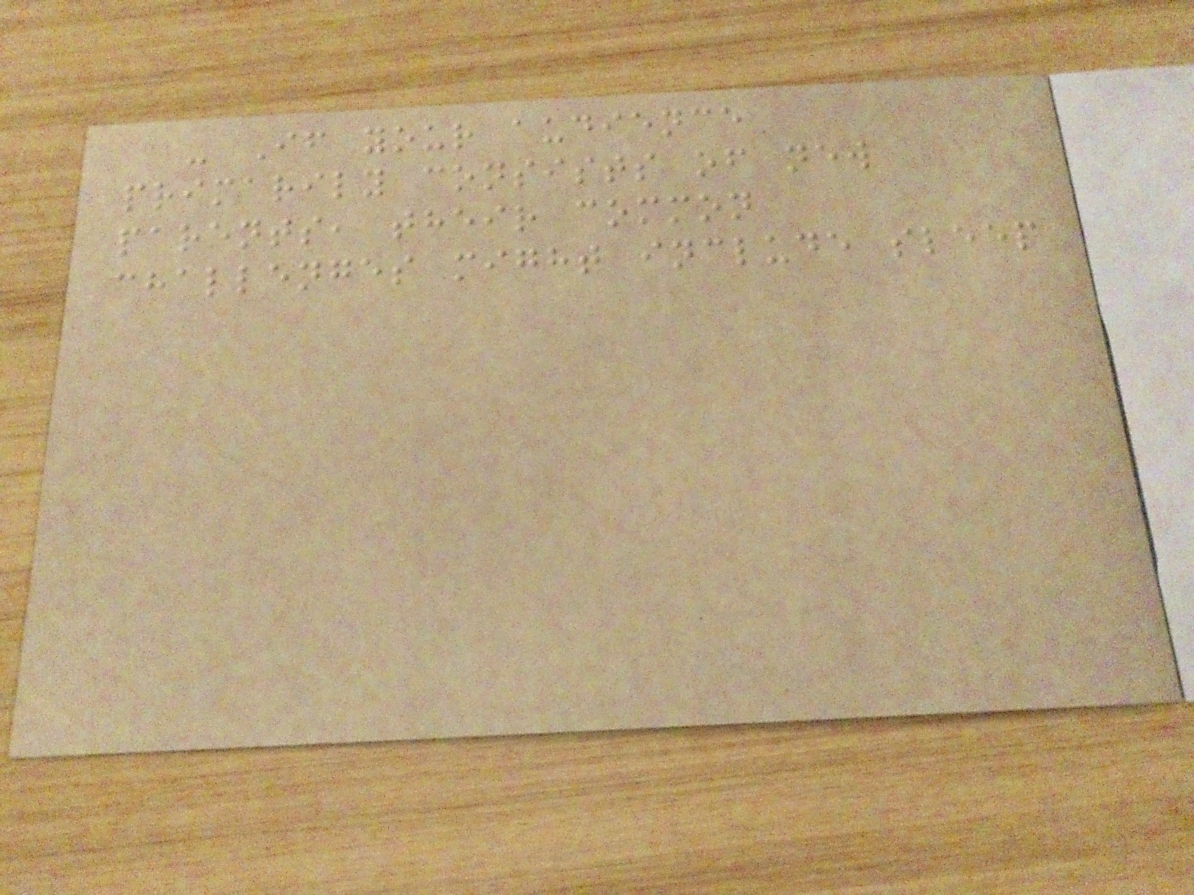- If your audience
primarily consists of new
parents, their common
challenges might include sleep
